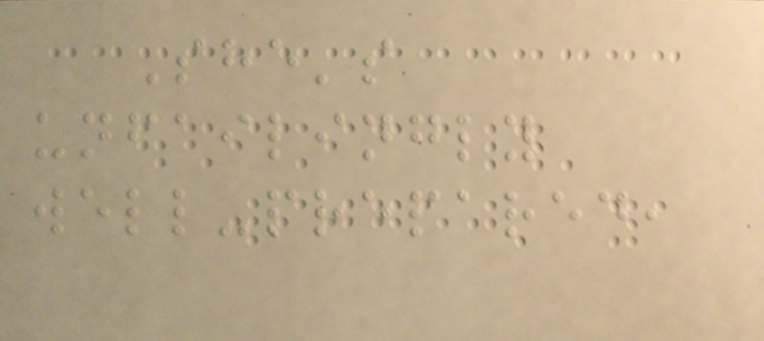She's
unfailingly
well-prepared,
